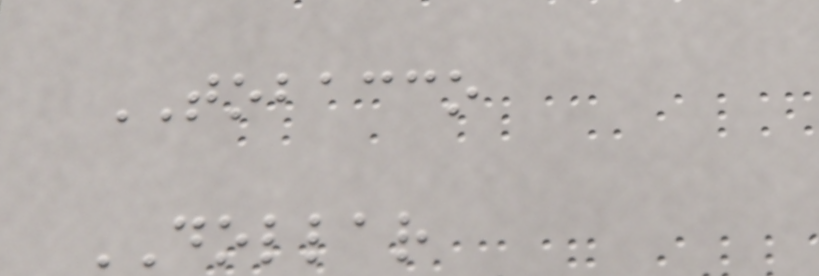TOBACCO
DOLLAR
